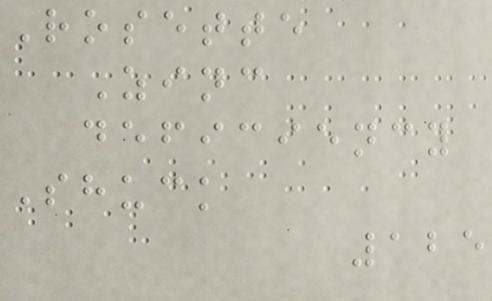Rosette
Zinc
deficiency
Shuck
125
